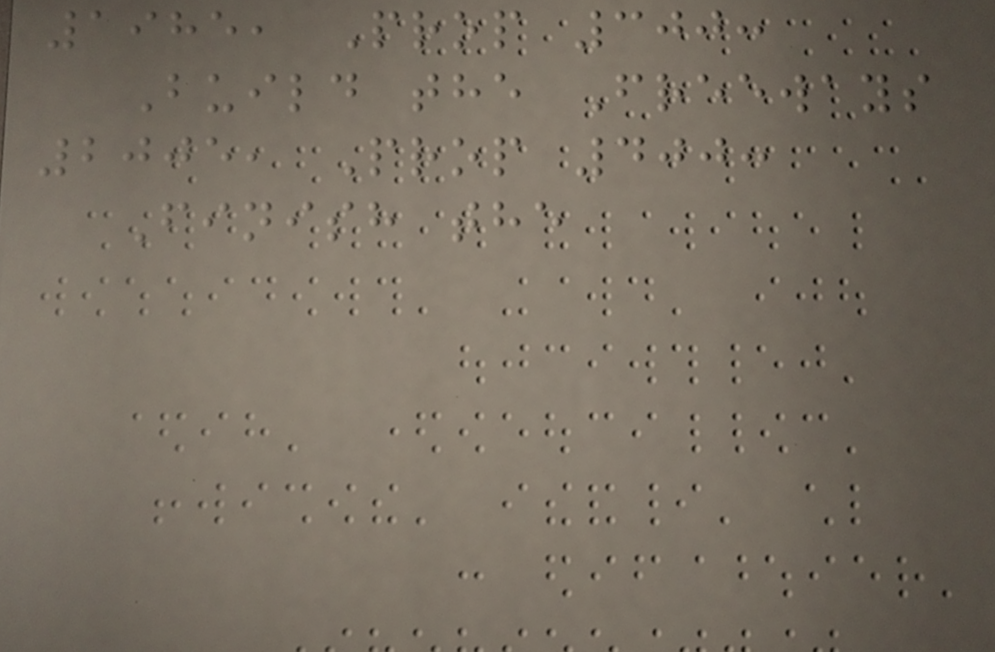1985, Prop 300:
Build the Freeways
2005, Prop 400:
Finish the
